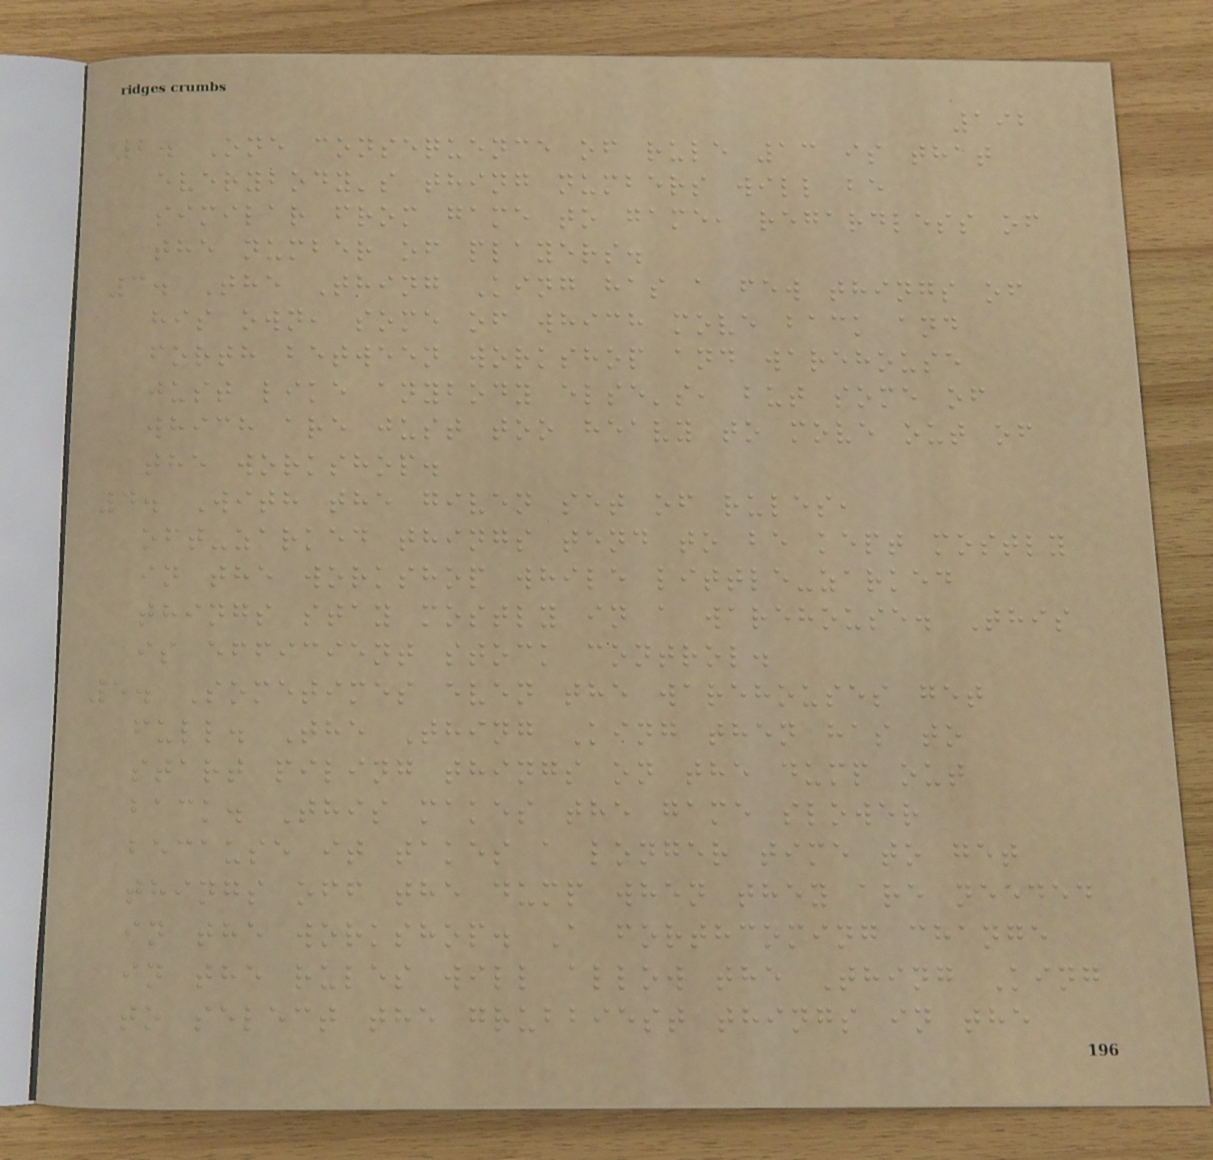192
2. One consequence of rule 13 is that
everybody's thing numbers will be
similar from game to game, regardless of
the number of players.
3. The Thing King has a few things of
his own, some of which move back and
forth between workshop and warehouse
just like anybody else's, but some of
which are just too heavy to move out of
the workshop.
4. With the given set of rules,
oft-zarked things tend to be kept mostly
in the workshop while little-zarked
things stay mostly in a warehouse. This
is efficient stock control.
5. Sometimes even the warehouses get
full. The Thing King then has to
start piling things on the dump out
back. This makes the game slower
because it takes a longer time to get
things off the dump when they are needed
in the workshop. A forthcoming change
in the rules will allow the Thing King
to select the grubbiest things in the
